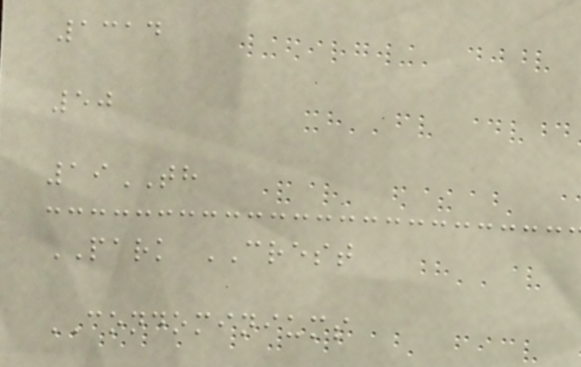1314
50
19TH
PARK CREST
CONDOMINIUMS
